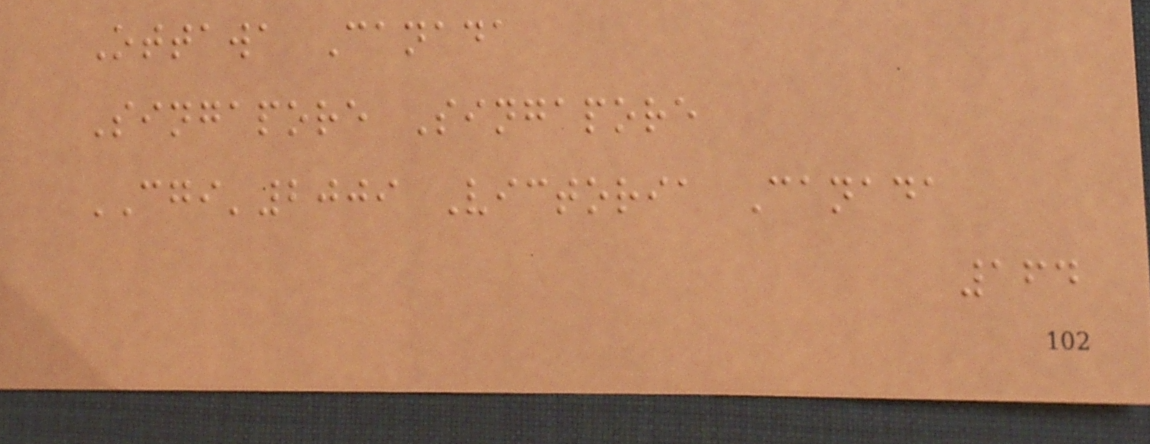Ottawa Canada
Singapore Singapore
CGI'2009 Victoria Canada
164
